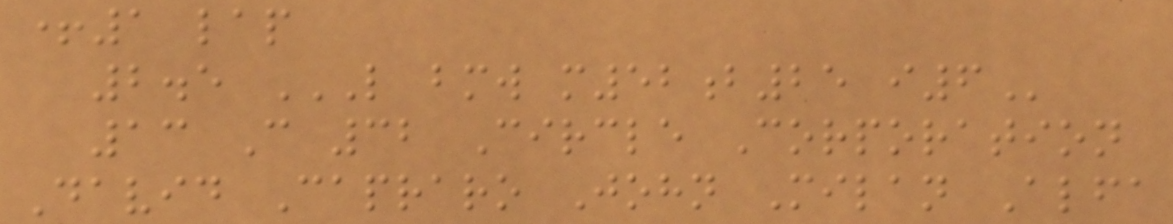+1 lap
2.5 L BMW M52B25 I6
13 C 32 Circle Corporation
David Capraro John Milan Alfa
